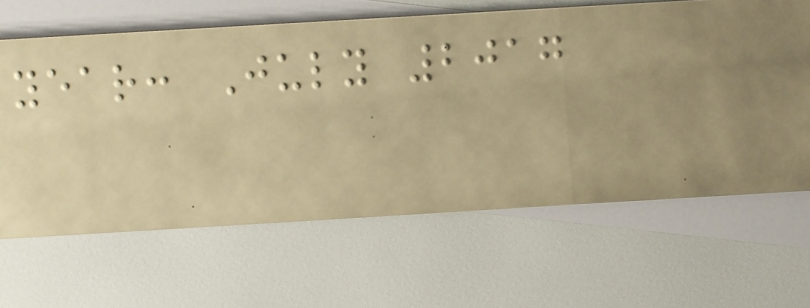year: July 2017
